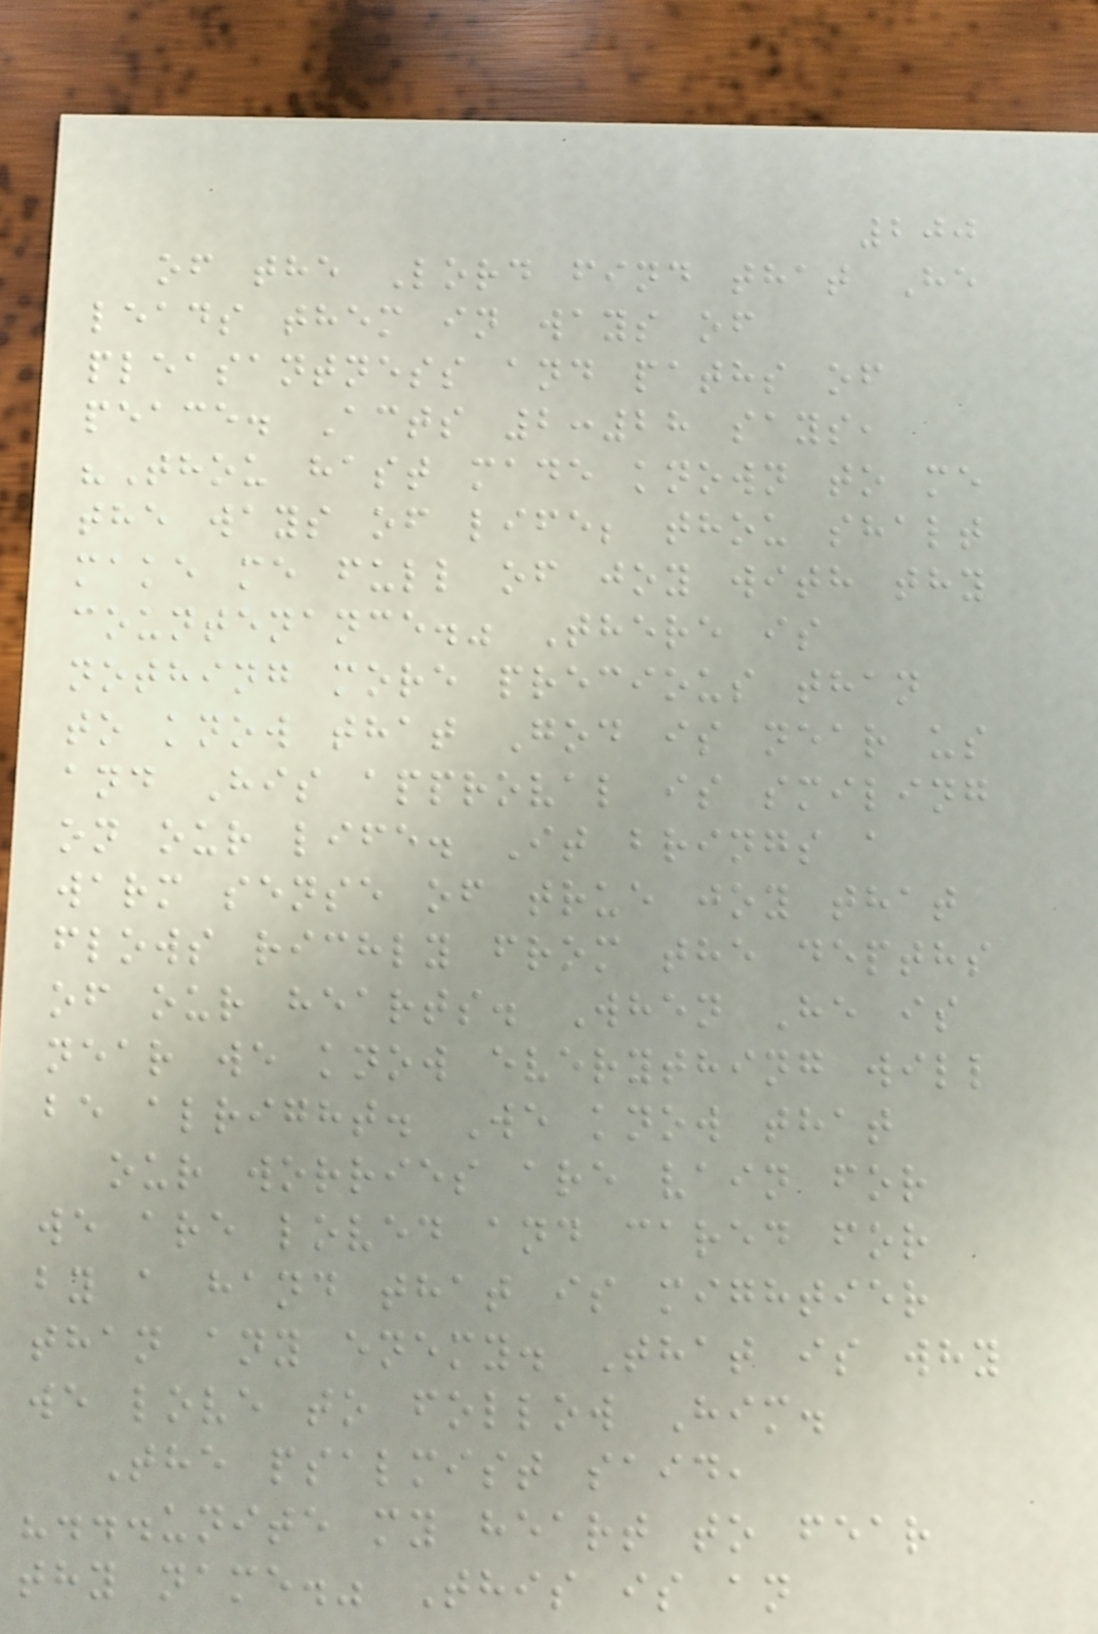200
of the Lord find that He
leads them in ways of
pleasantness and paths of
peace. Acts 2:28 says,
"Thou hast made known to me
the ways of life; thou shalt
make me full of joy with thy
countenance." There is
nothing more precious than
to know that God is near us
and His approval is smiling
on our life. It brings a
warm sense of true joy that
flows richly from the depths
of our hearts. When He is
near we know everything will
be alright. We know that
our worries are vain for
we are loved and cared for
by a hand that is mightier
than any enemy. That is why
we love to follow Him.
The psalmist said,
"...unite my heart to fear
thy name." This is an
